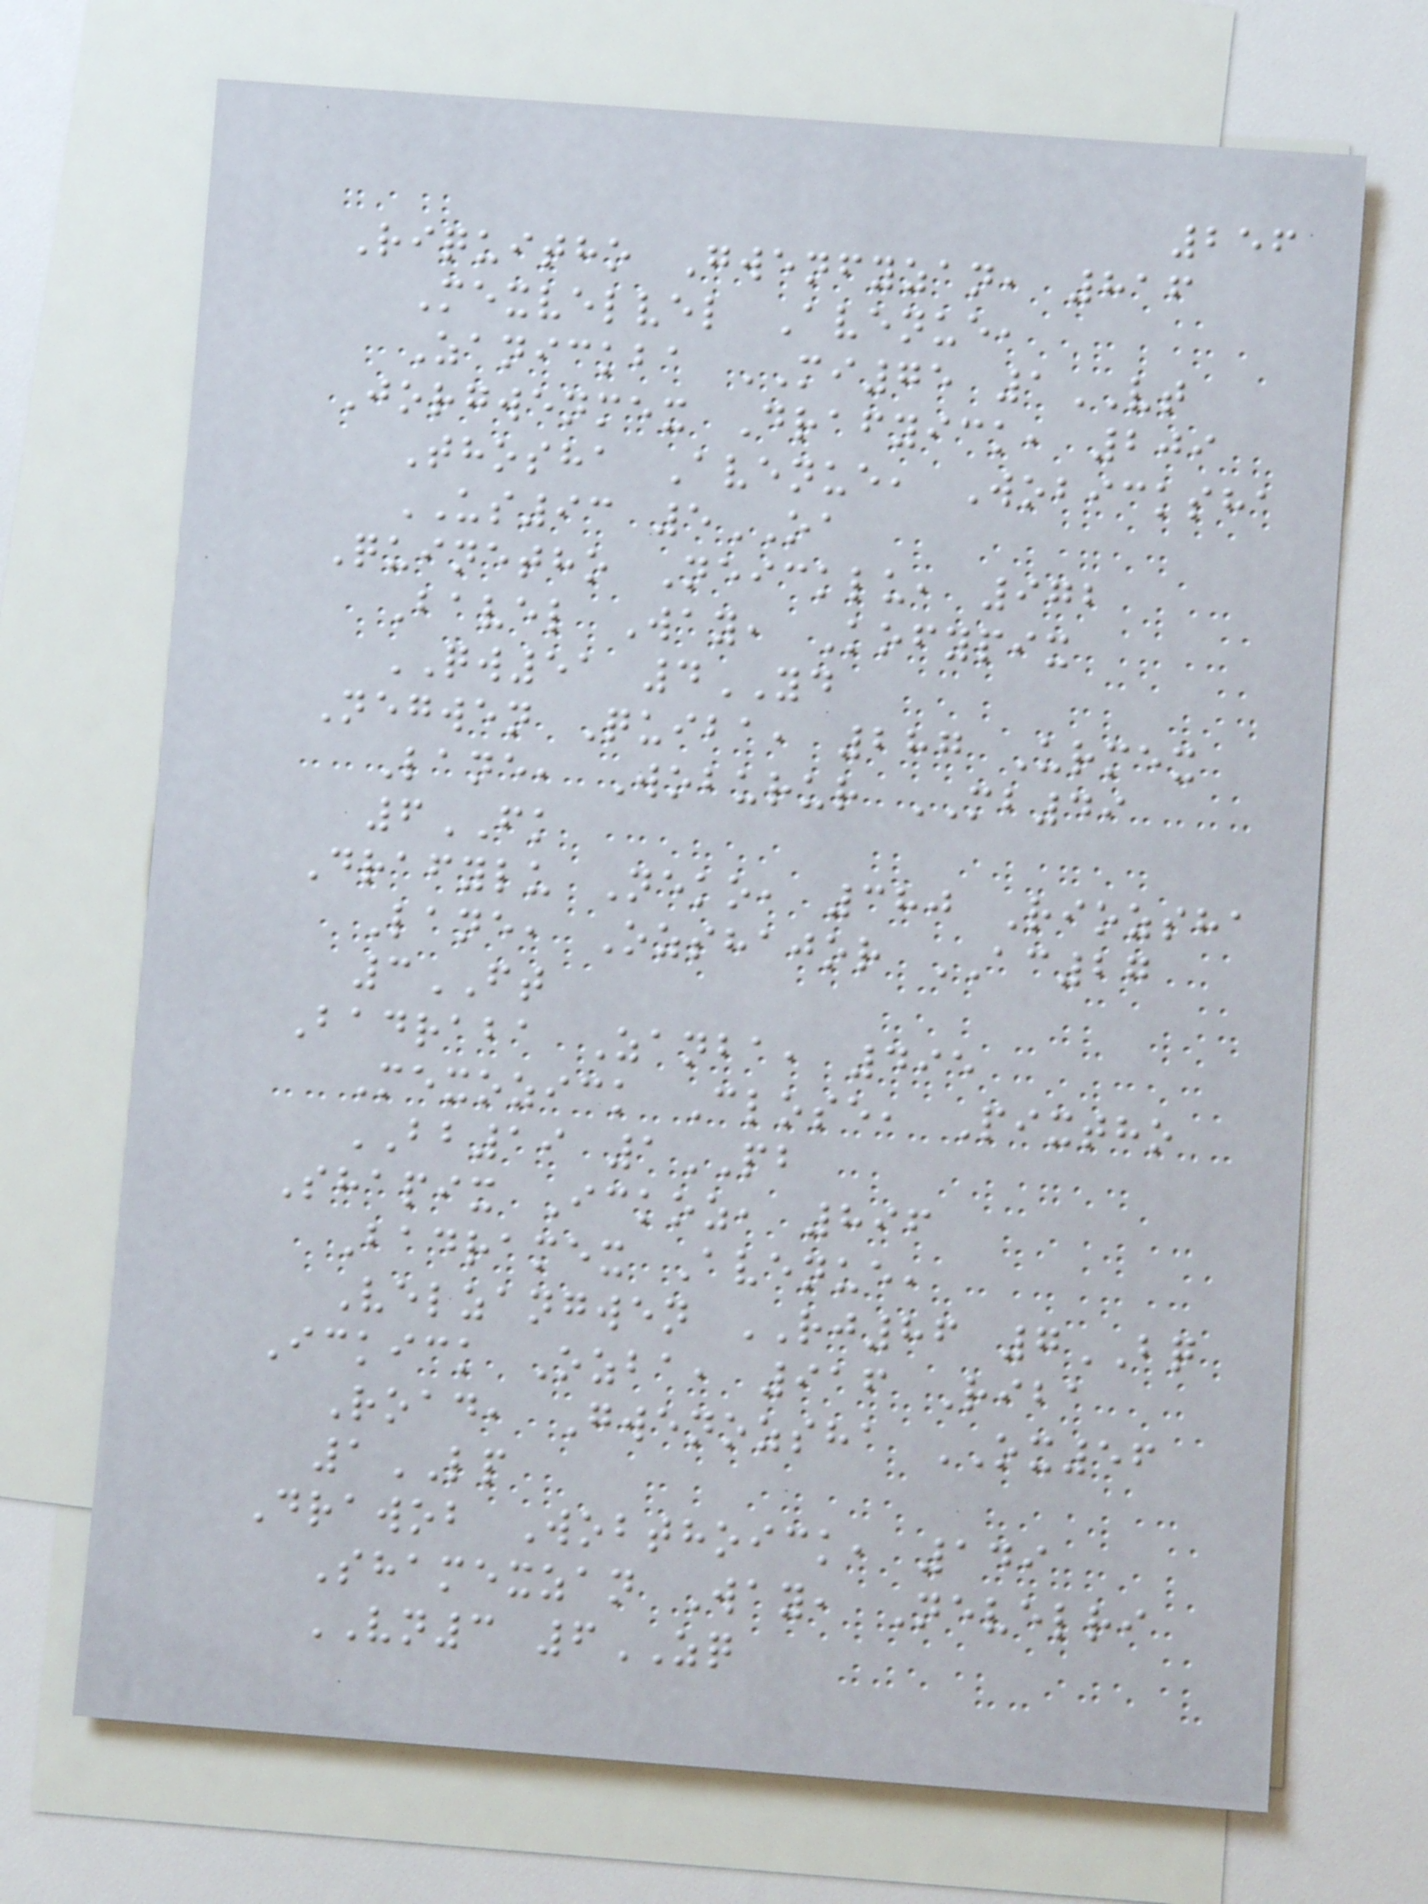256
Riquitho Gwenfyzan, 816
Mexvelvel Avenue,
Zanickba MI75 1VT
Jorgwenmex Drafyick, 209
Thosha Avenue, Wobicksha
US93 5OA
Quinetho Neicklu, 972
Bavel Way, Kofypix
QW51 4YD
Negwen Quiba, 287 Urmex
Lane, Woburur MB49
6FK
Drafylu Neko, 380 Riozsha
Lane, Ozshajor AC27
3FT
Badraba Zanba, 495
Mexozick Close, Pixtho
BB19 1PB
Shapix Ickoz, 896
Badramex Avenue,
Velzangwen RJ86 7BQ
Ickick Ozba, 916 Riba
Road, Gwenozsha OX56
1LP
Drawob Wobthoick, 149
Shamexzan Way, Nevelri
VN3 6ZQ
